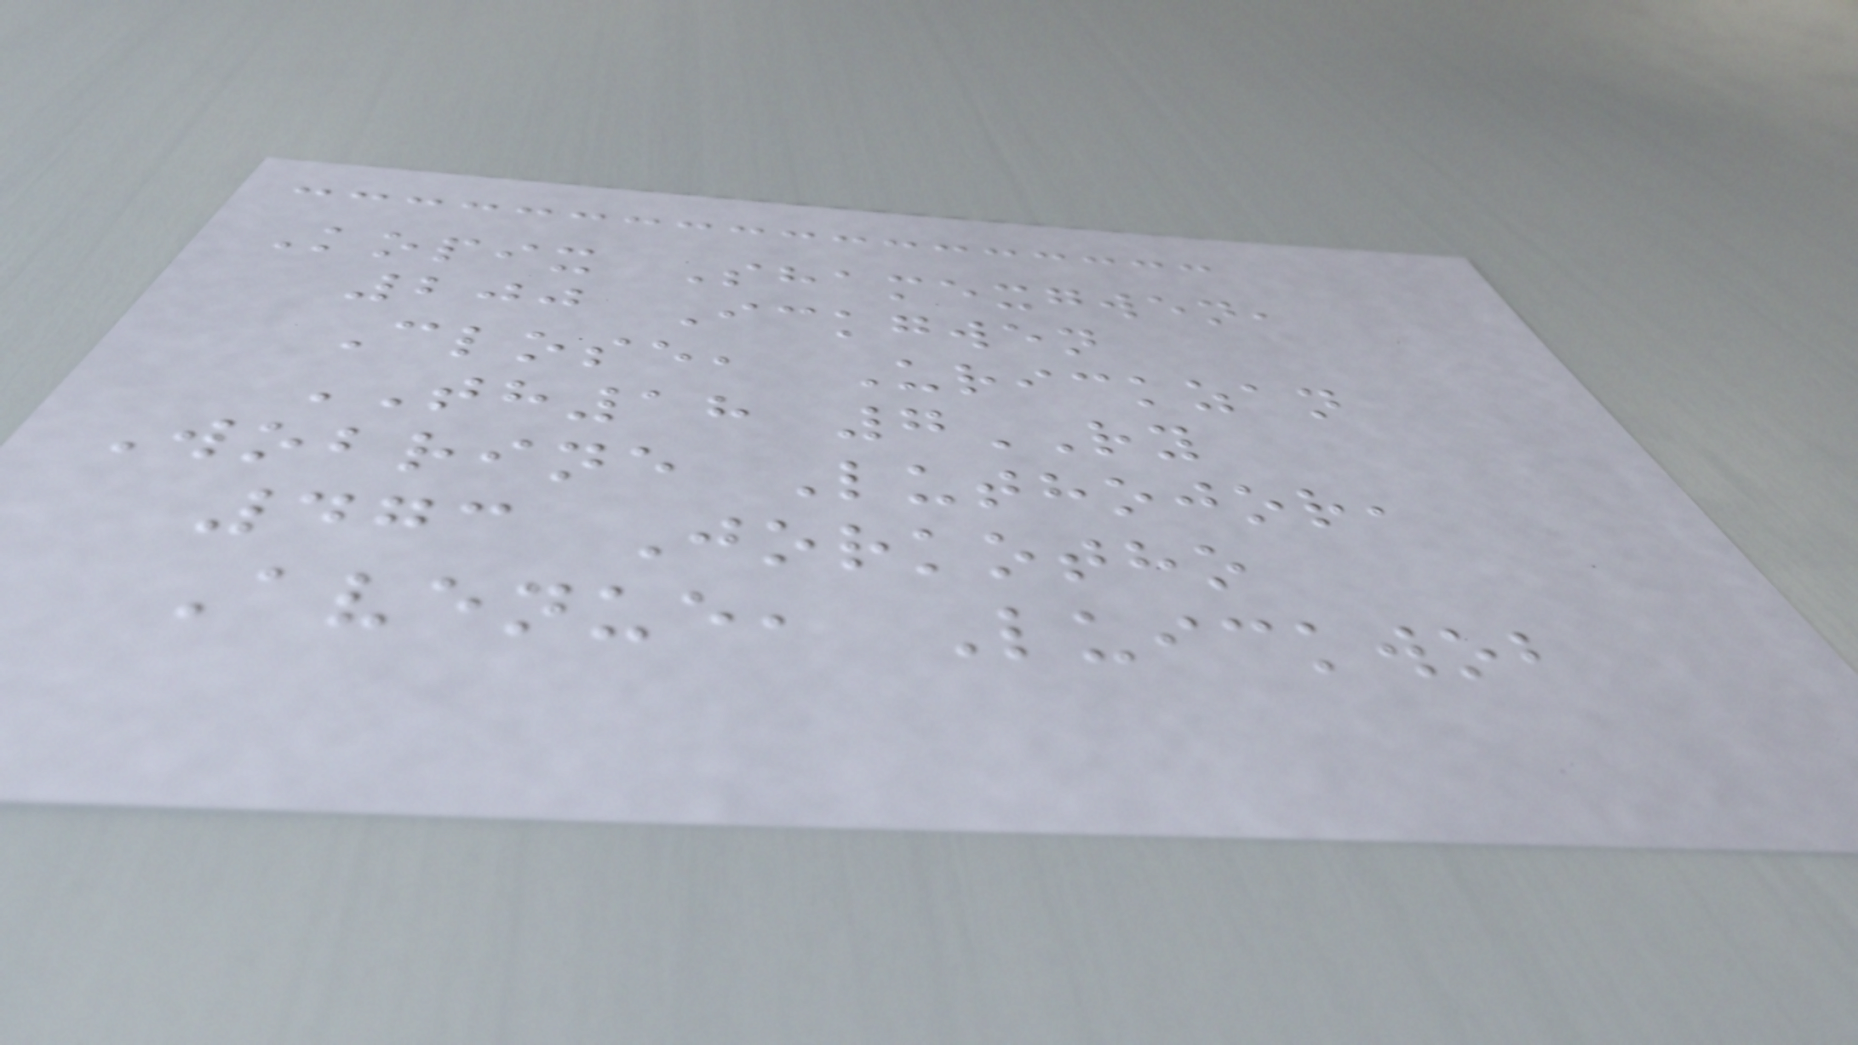Kopix Shamexgwen,
200 Ickgwen
Close, Urickzan
TH18 7RY
Wobrine Luthojor,
473 Jorkotho
Avenue, Luickwob
